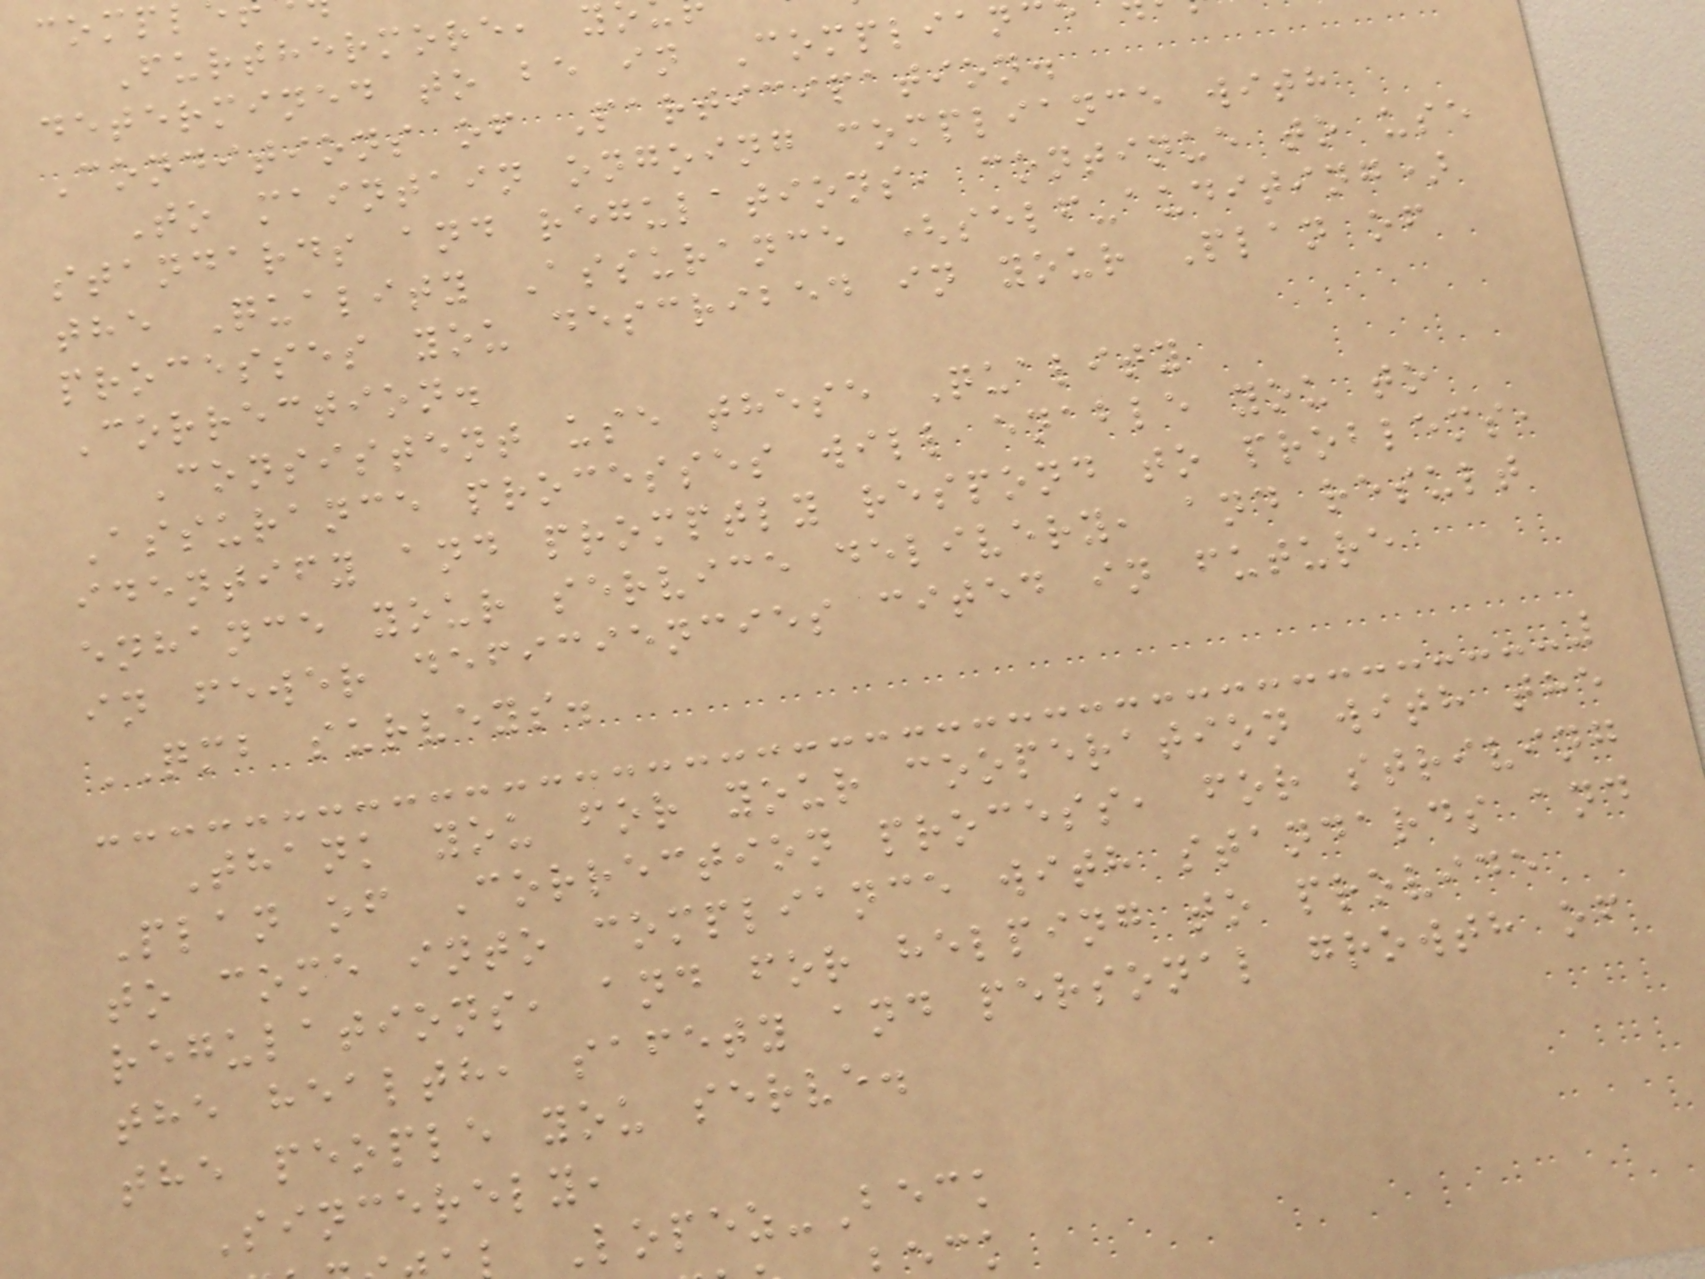comp
Furthermore, y
determined to be in Complian
Conditions of Participation.
To maintain ongoing compliance with
standards and regulations, continue to use
the Quality Assurance (self-auditing)
processes you described in your Plan of
Correction.
Consistent use these Quality
Assurance processes will enable you to
identify and promptly respond to problems,
enhance your service delivery, and result
in fewer deficiencies cited in future
QMB surveys.
Thank you for your cooperation with the
Plan of Correction process, for striving
to come into compliance with standards and
regulations, and for helping to provide
the health, safety and personal growth of
the people you serve.
Sincerely,
Lopez-Beck
